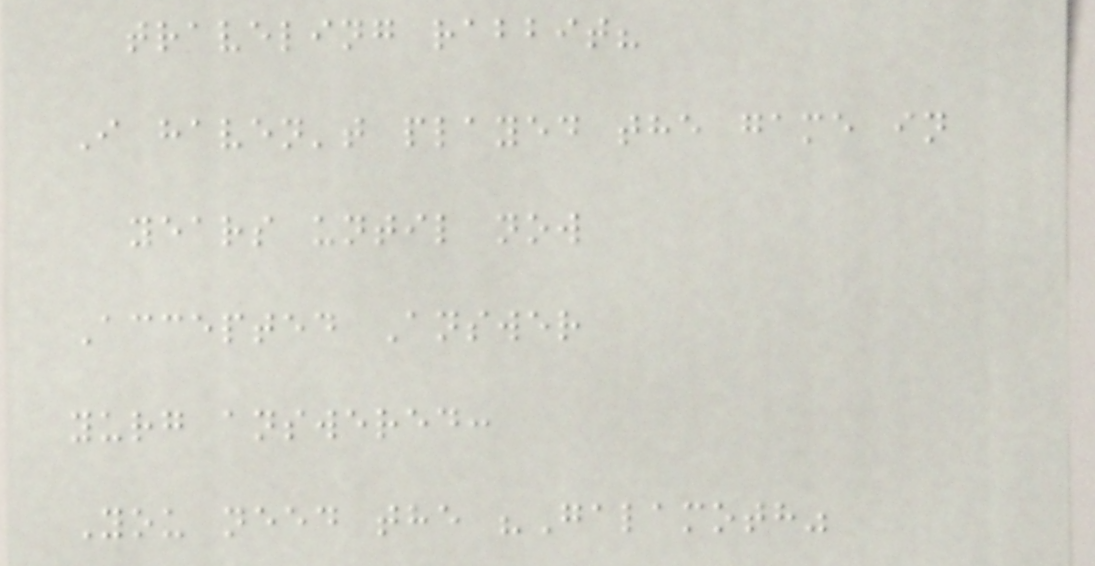traveling rabbit?
I haven't played the game in
years until now
Accepted Answer
yurg answered:
You need the "Galamoth"
